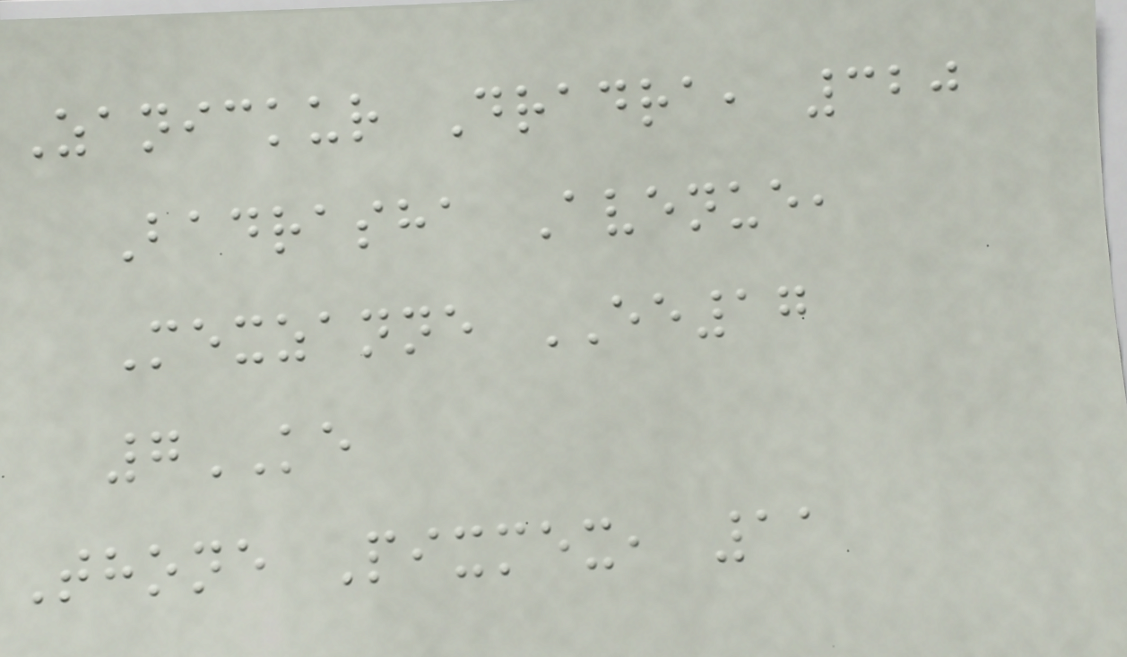Zanickur Dradra, 320
Badrasha Avenue,
Mexzanne EE17
7KE
Thone Pixmex, 11
